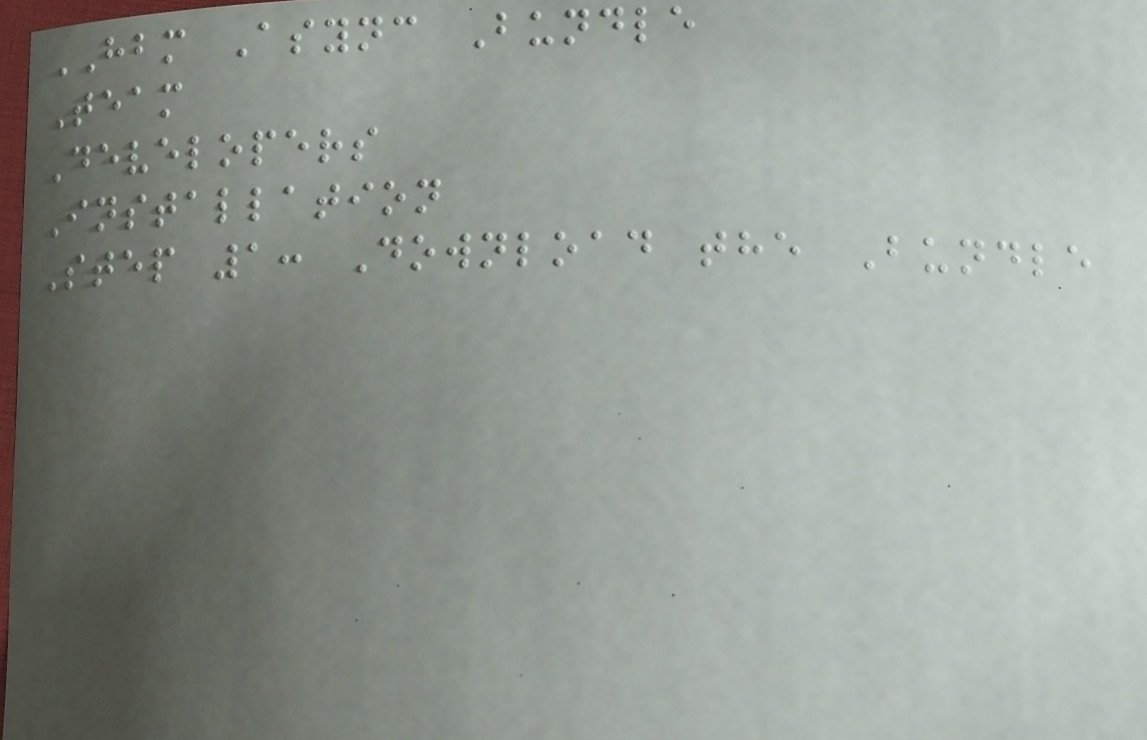HBM Async Bundle
Team
Developers
Installation
Step 1: Download the Bundle
